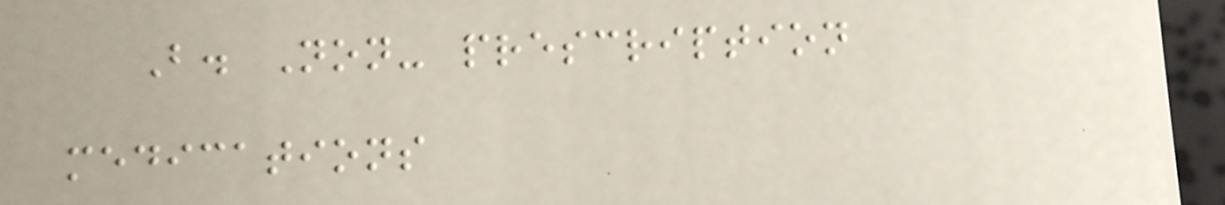B. Non- prescription
medications
